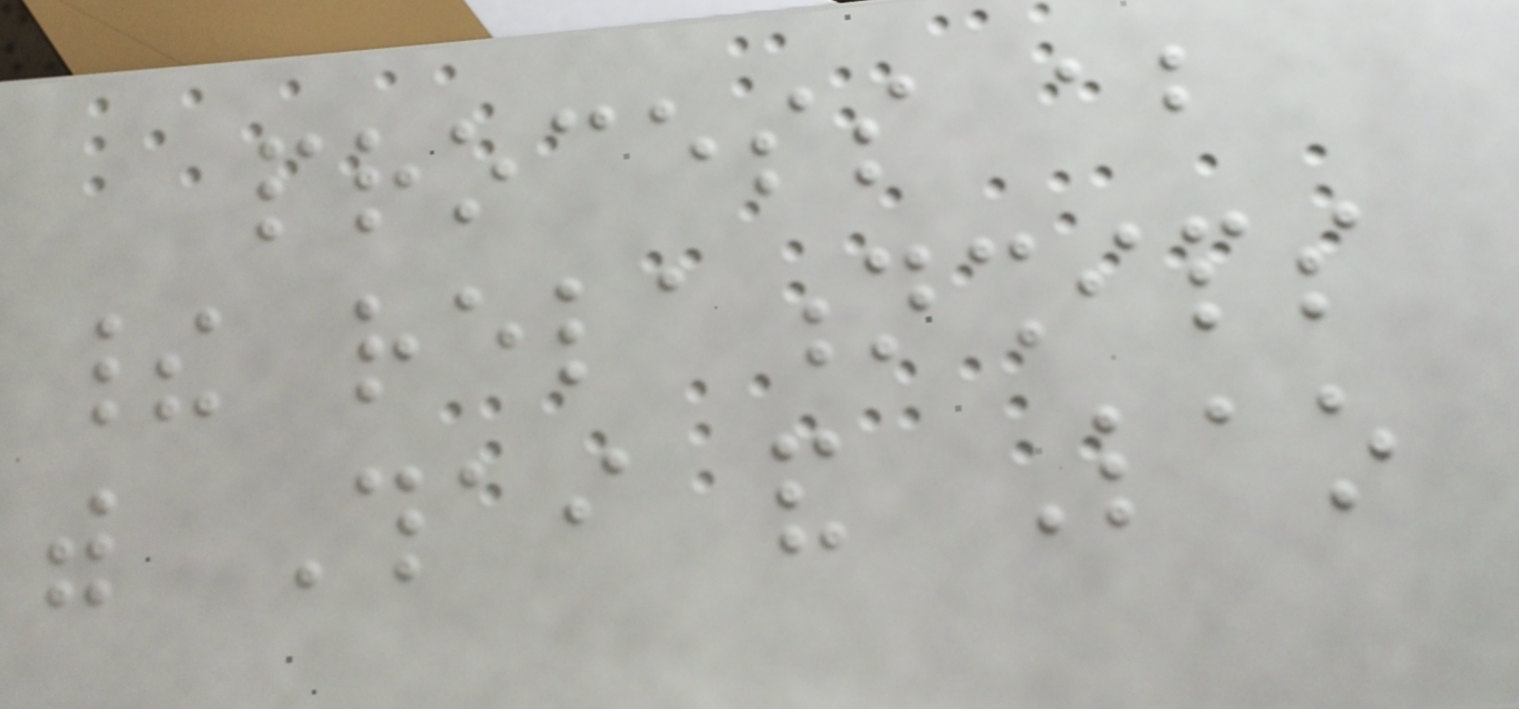process about
their relationships
with Thai and Lao
